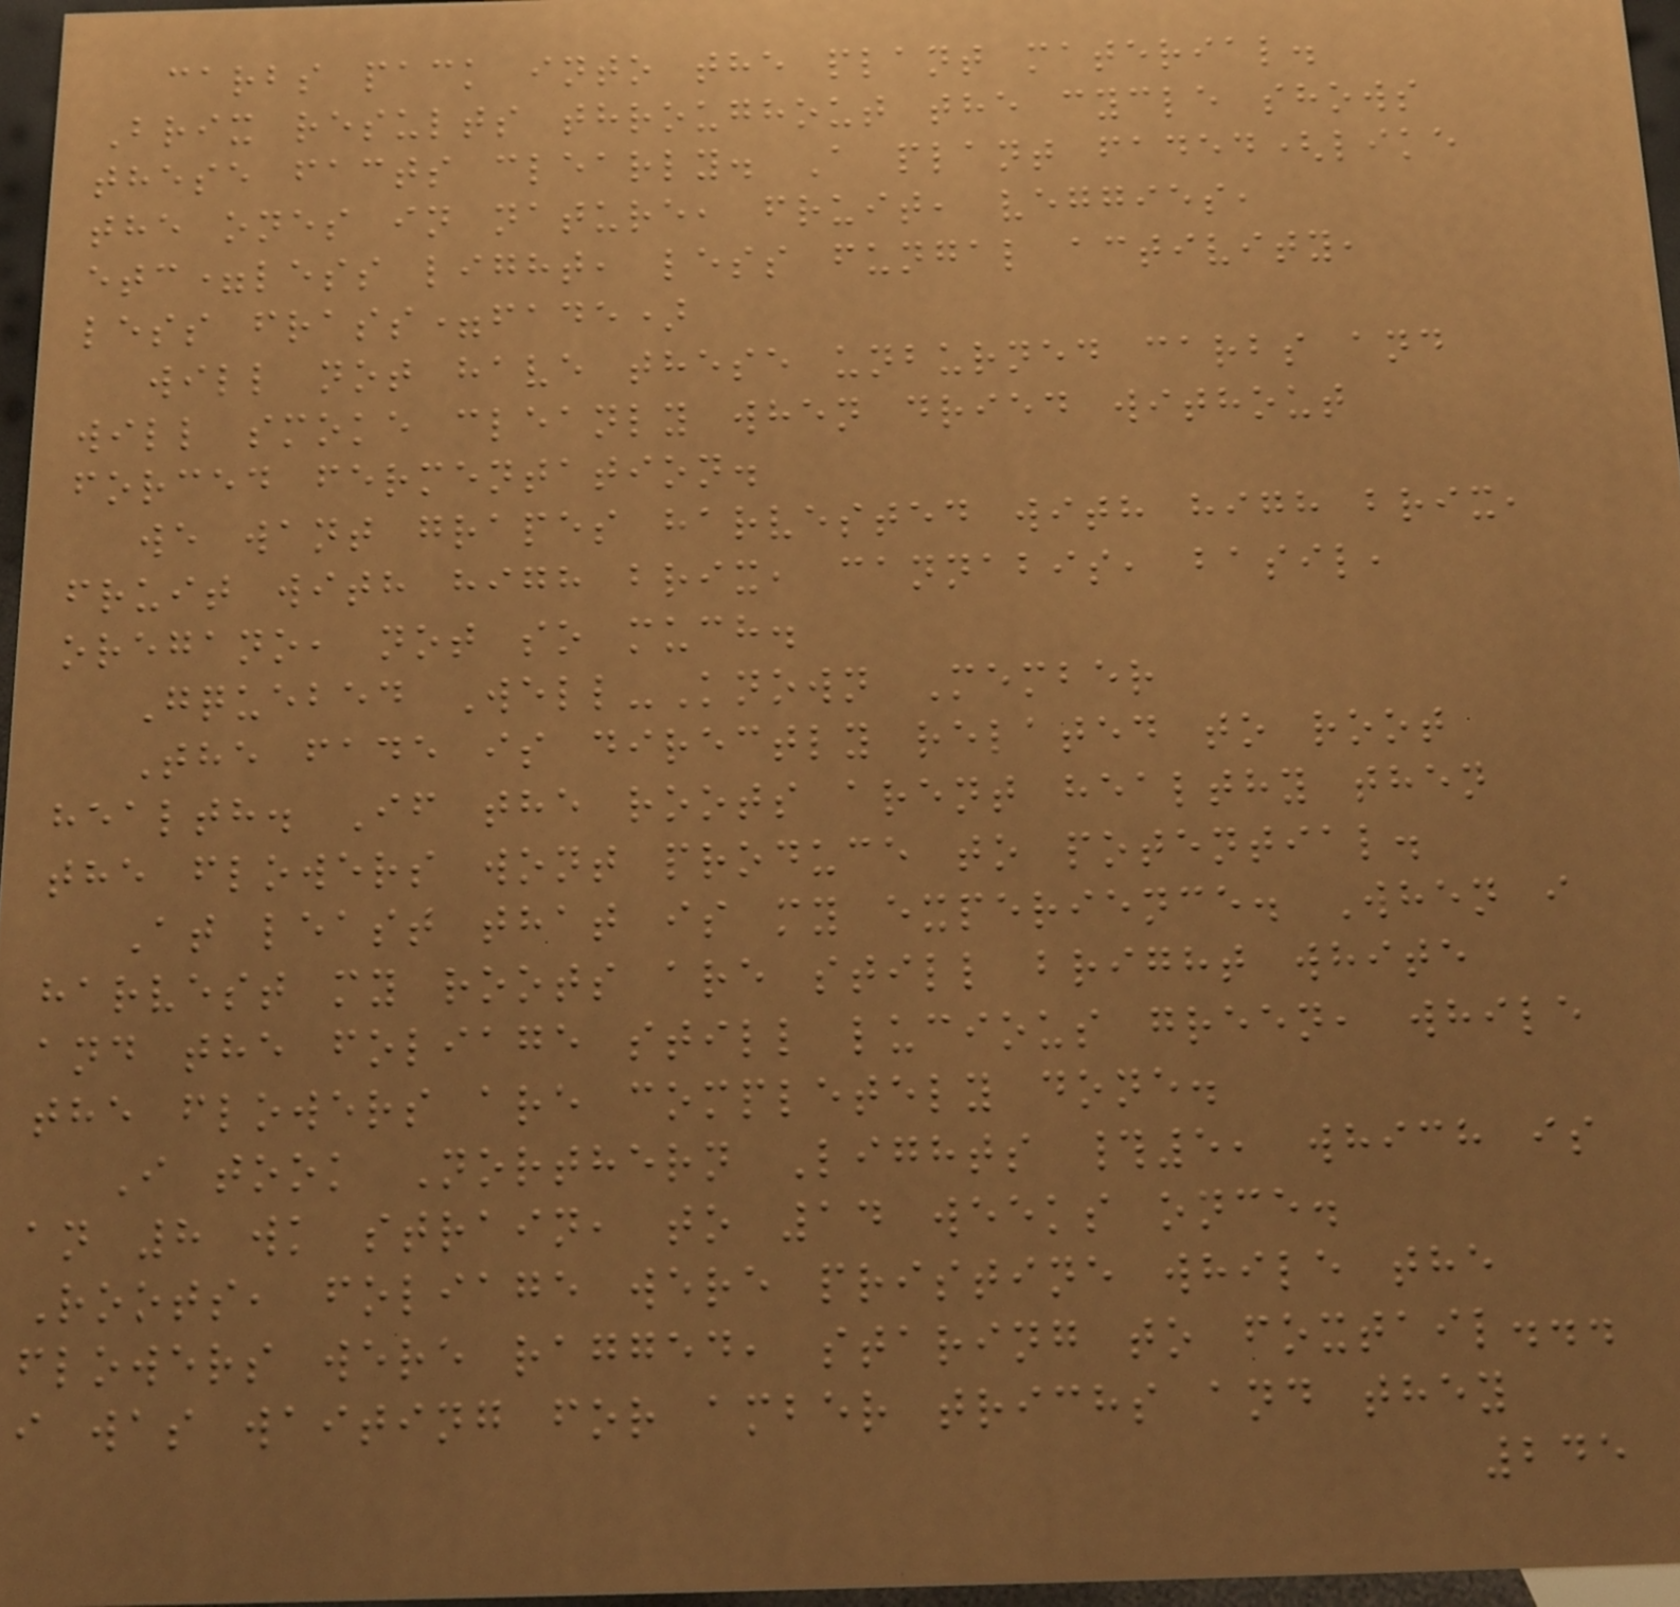carbs pack into the plant material.
Brix results throughout the cycle shows
these facts clearly. A plant faded(like
the ones in nature, fruit, veggies,
etc=less light, less fungal activity,
less frass=fade)
will not have these unburned carbs and
will smoke cleanly when dried without
forced fermentation.
we want grapes harvested with high brix,
fruit with high brix, cannabis, basil,
oregano, not so much.
Gquebed Well-Known Member
The fade is directly related to root
health. If the roots arent healthy then
the flowers wont produce to potential.
At least that is my experience. When i
harvest my roots are still bright white
and the foliage still lucious green, while
the flowers are completely done.
I took Northern Lights #5, which is
an 8 wk strain, to 14 weeks once.
Roots, foliage were pristine while the
flowers were ragged, staring to foxtail...
i was waiting for amber trichs and they
245
